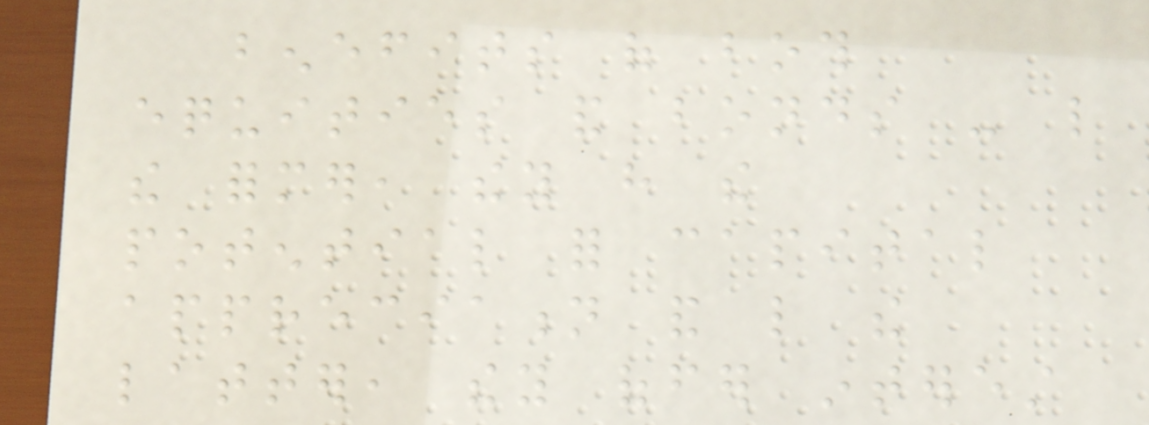benefits of both
equities and bonds - like
the former, they have the
potential for capital
appreciation and like the
latter, they offer interest
